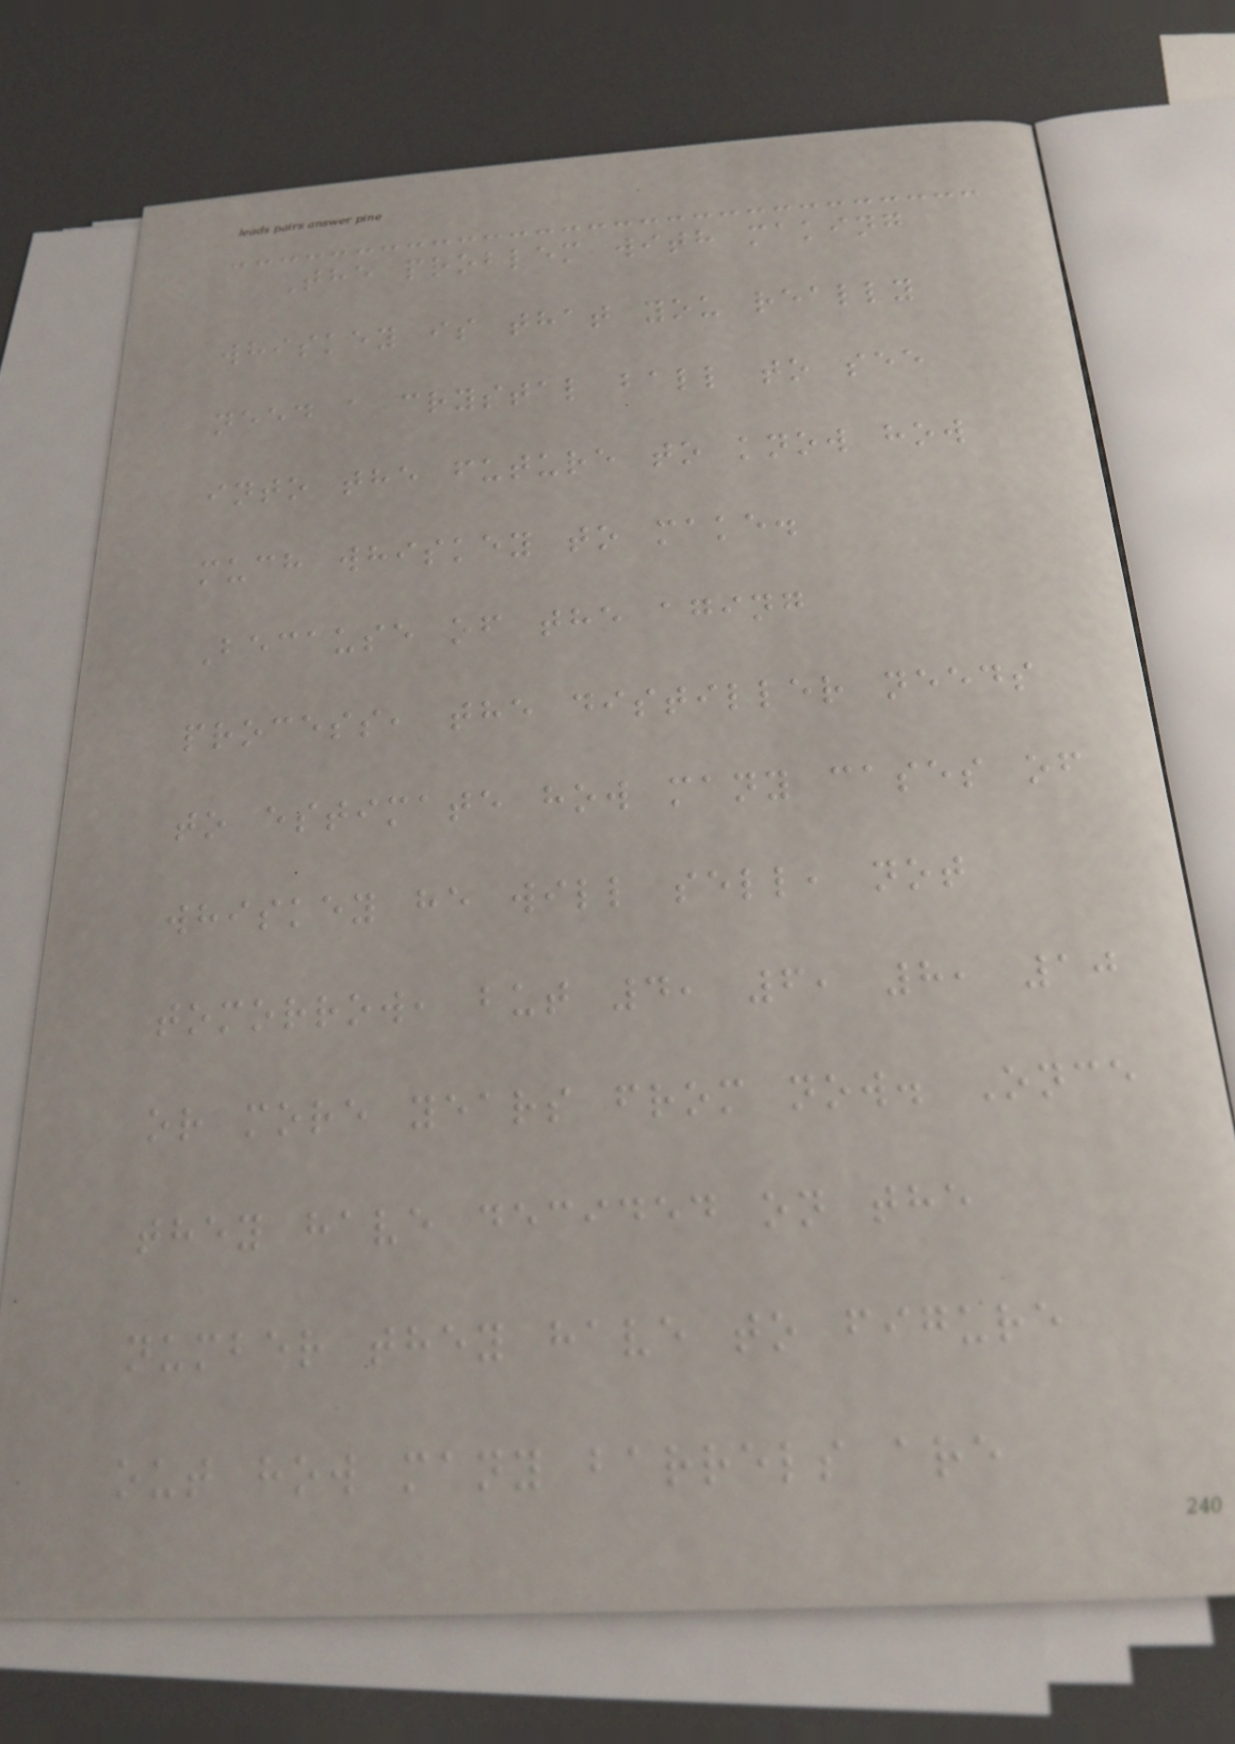The problem with making
whiskey is that you really
need a crystal ball to see
into the future to know how
much whiskey to make.
Because of the aging
process, the distiller needs
to estimate how many cases of
whiskey he will sell, not
tomorrow, but 4, 6, 8, 10
or more years from now. Once
they have decided on the
number they have to figure
out how many barrels are
